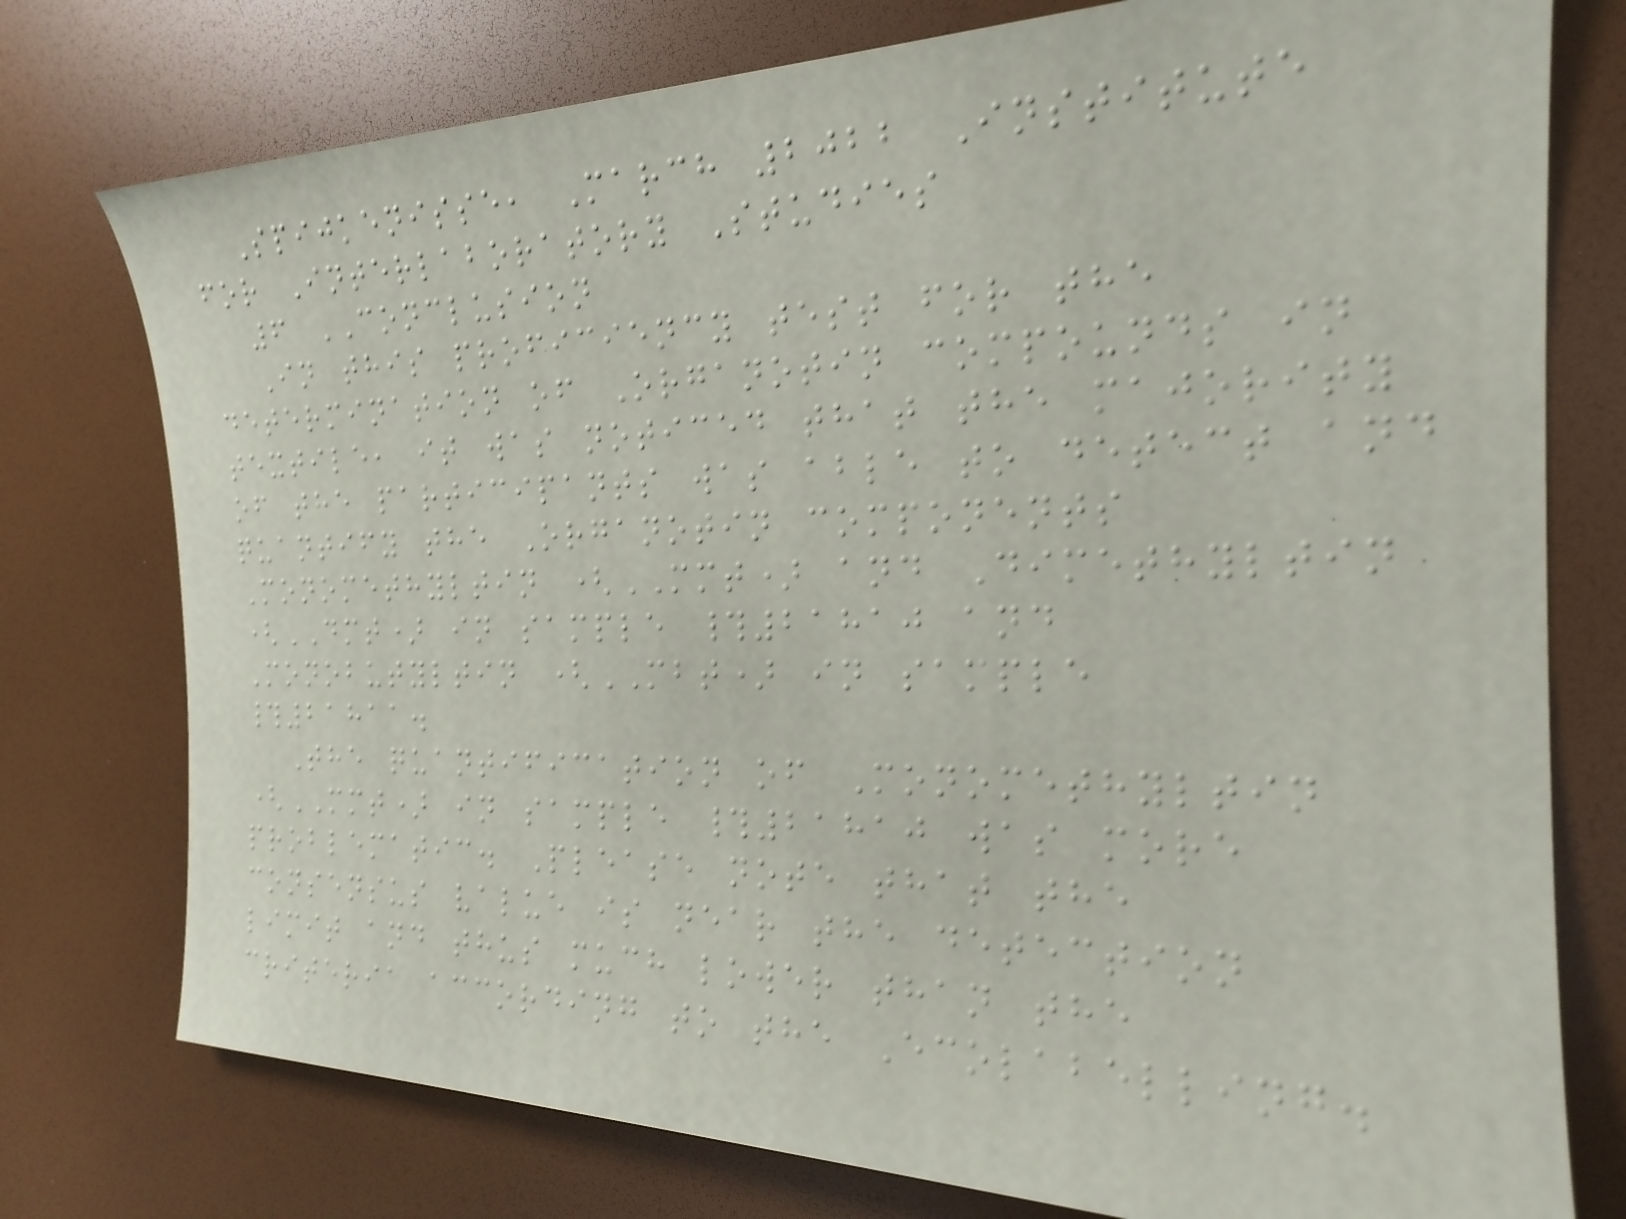Spijkenisse, March 2022 Institute
for Interlaboratory Studies
6 CONCLUSION
In this proficiency test for the
determination of Organotin compounds in
textile, it was noticed that the majority
of the participants was able to detect and
quantify the Organotin components
Monomethyltin (MMT) and Dimethyltin
(DMT) in sample #21810 and
Monobutyltin (MBT) in sample
#21811.
The quantification of Monomethyltin
(MMT) in sample #21810 was more
problematic. Please note that the
consensus value is near the detection
limit and thus much lower than the
criteria according to the Ecolabelling.
